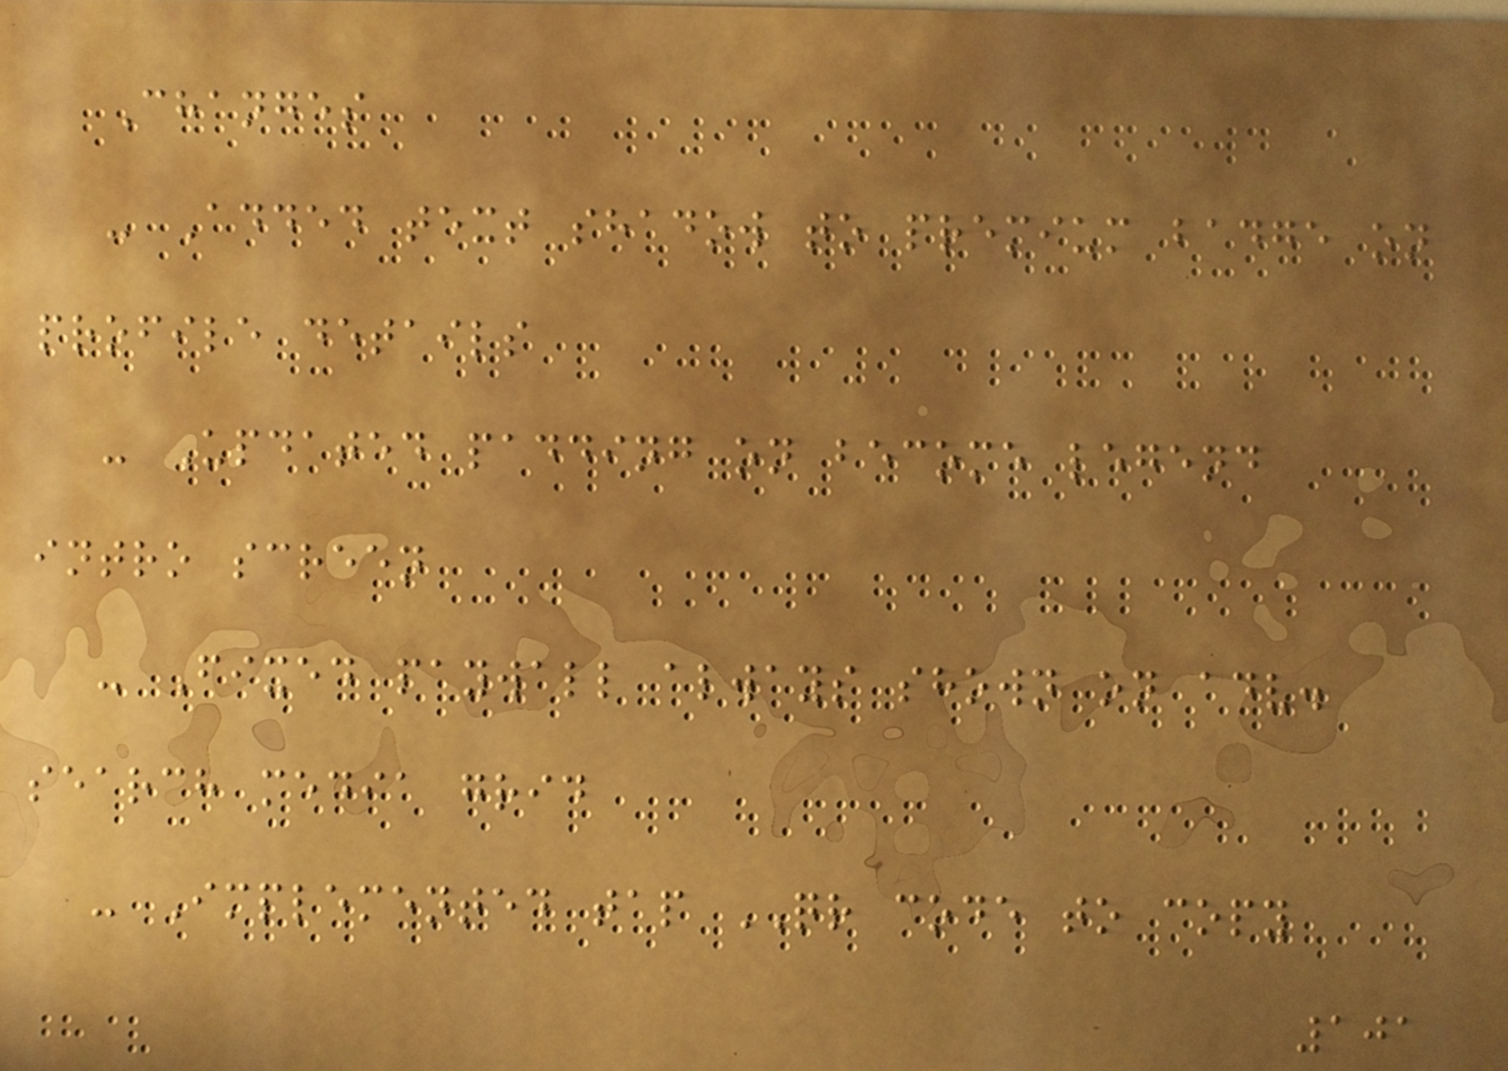Changes
- Added text shadow to premium badge on
profile details
- Updated padding on become legend
intro screen
- Fixed paywall always shown on adv.
search media grid
- Implemented tap QR code to copy
101
